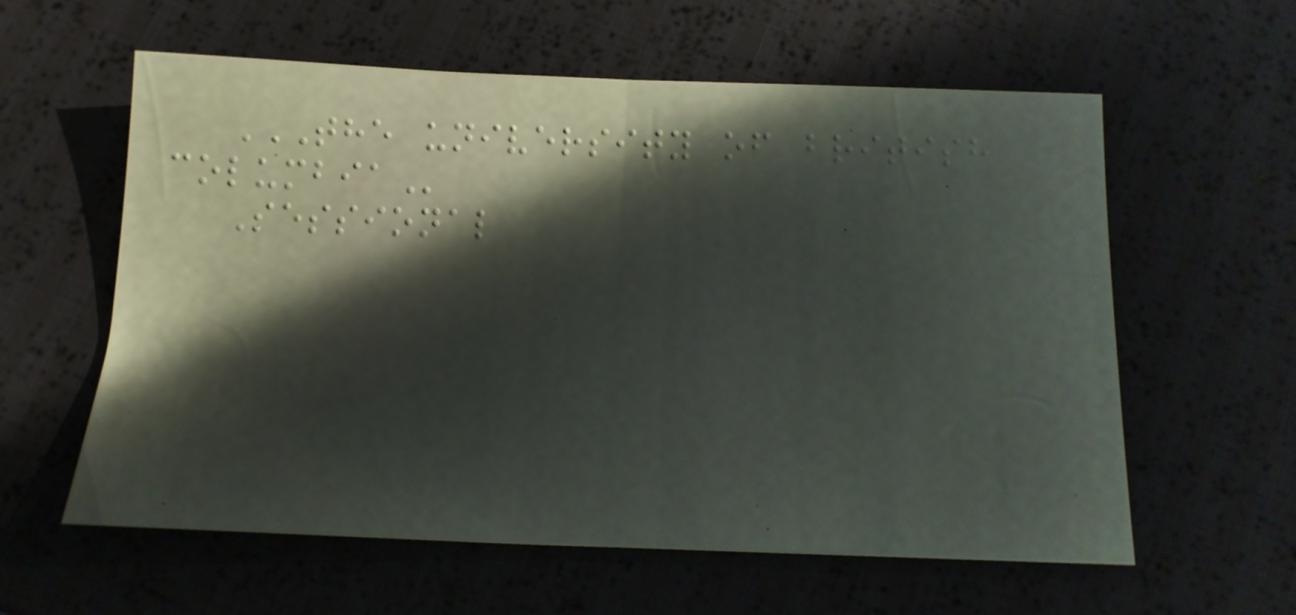THE UNIVERSITY OF BRITISH
COLUMBIA
Sessional
